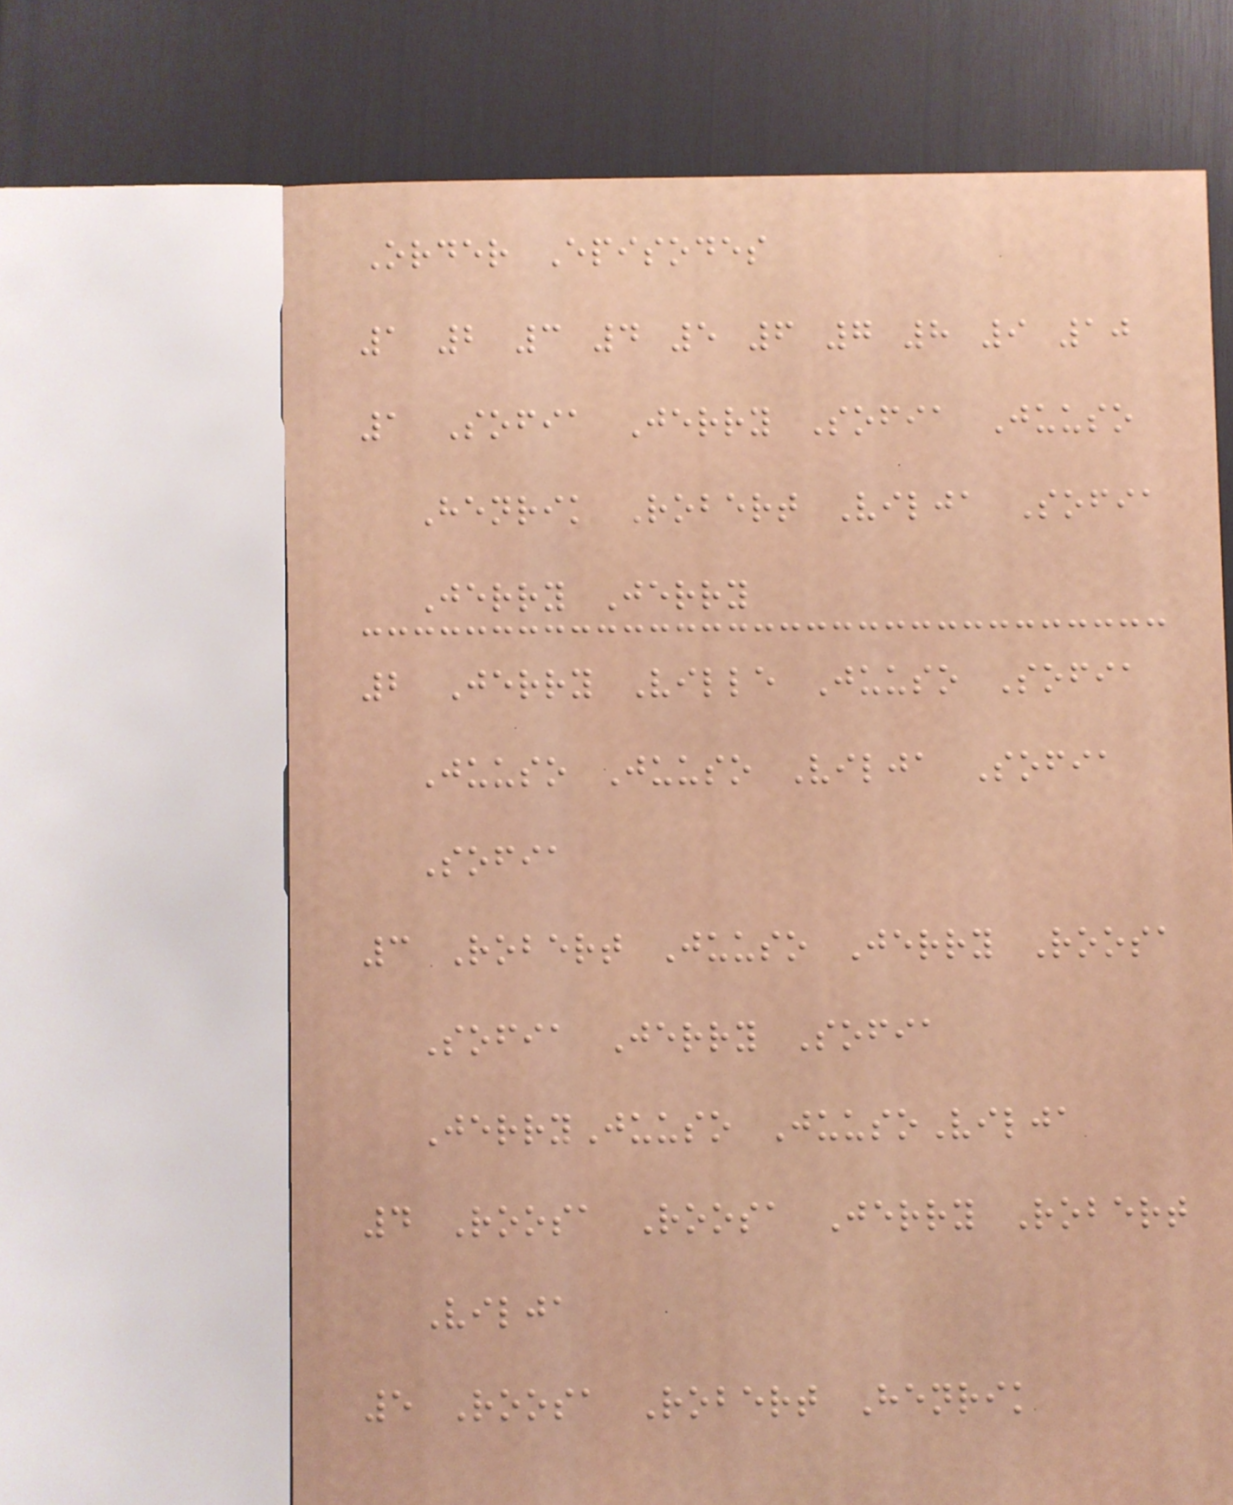Order Episodes
1 2 3 4 5 6 7 8 9 10
1 Sofia Jerry Sofia Juuso
Henrik Robert Vilja Sofia
Jerry Jerry
2 Jerry Ville Juuso Sofia
Juuso Juuso Vilja Sofia
Sofia
3 Robert Juuso Jerry Roosa
Sofia Jerry Sofia
JerryJuuso JuusoVilja
4 Roosa Roosa Jerry Robert
Vilja
5 Roosa Robert Henrik
